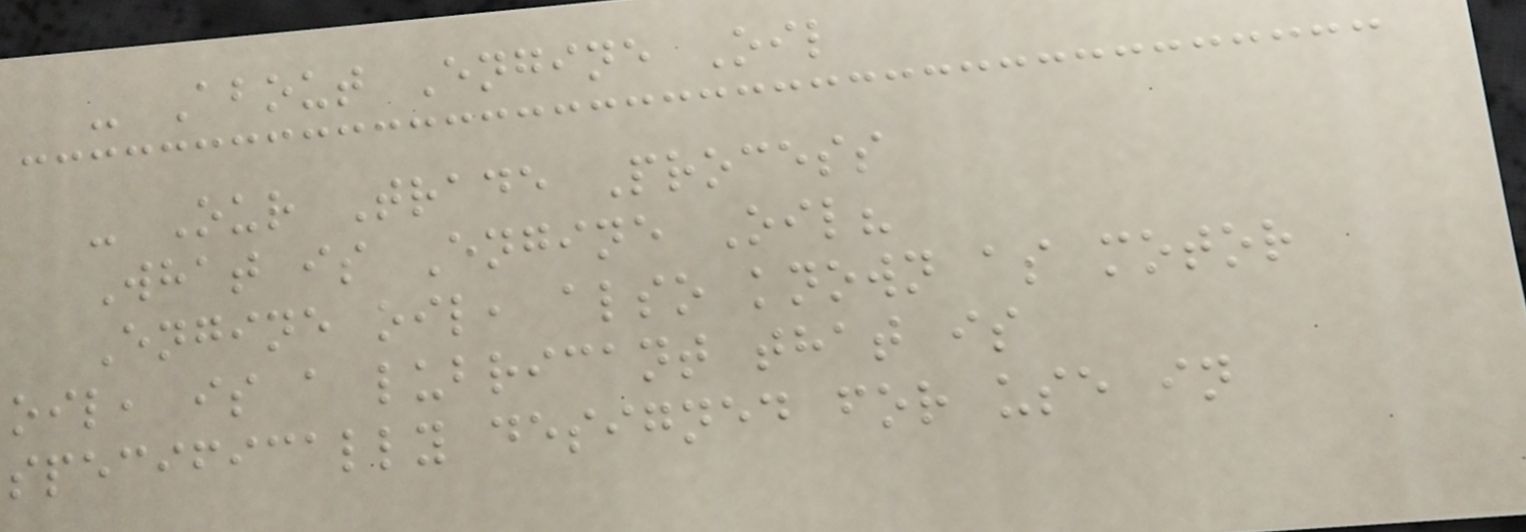- About Engine Oil
- Our Trade Process
What is Engine Oil?
Engine oil, also known as motor
oil, is a lubricant that is
specifically designed for use in
